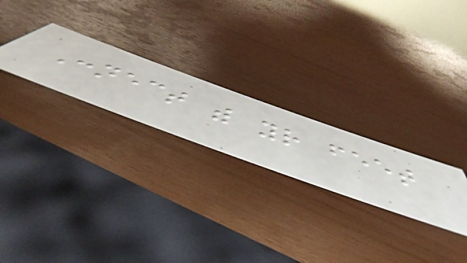Connect with your feet
